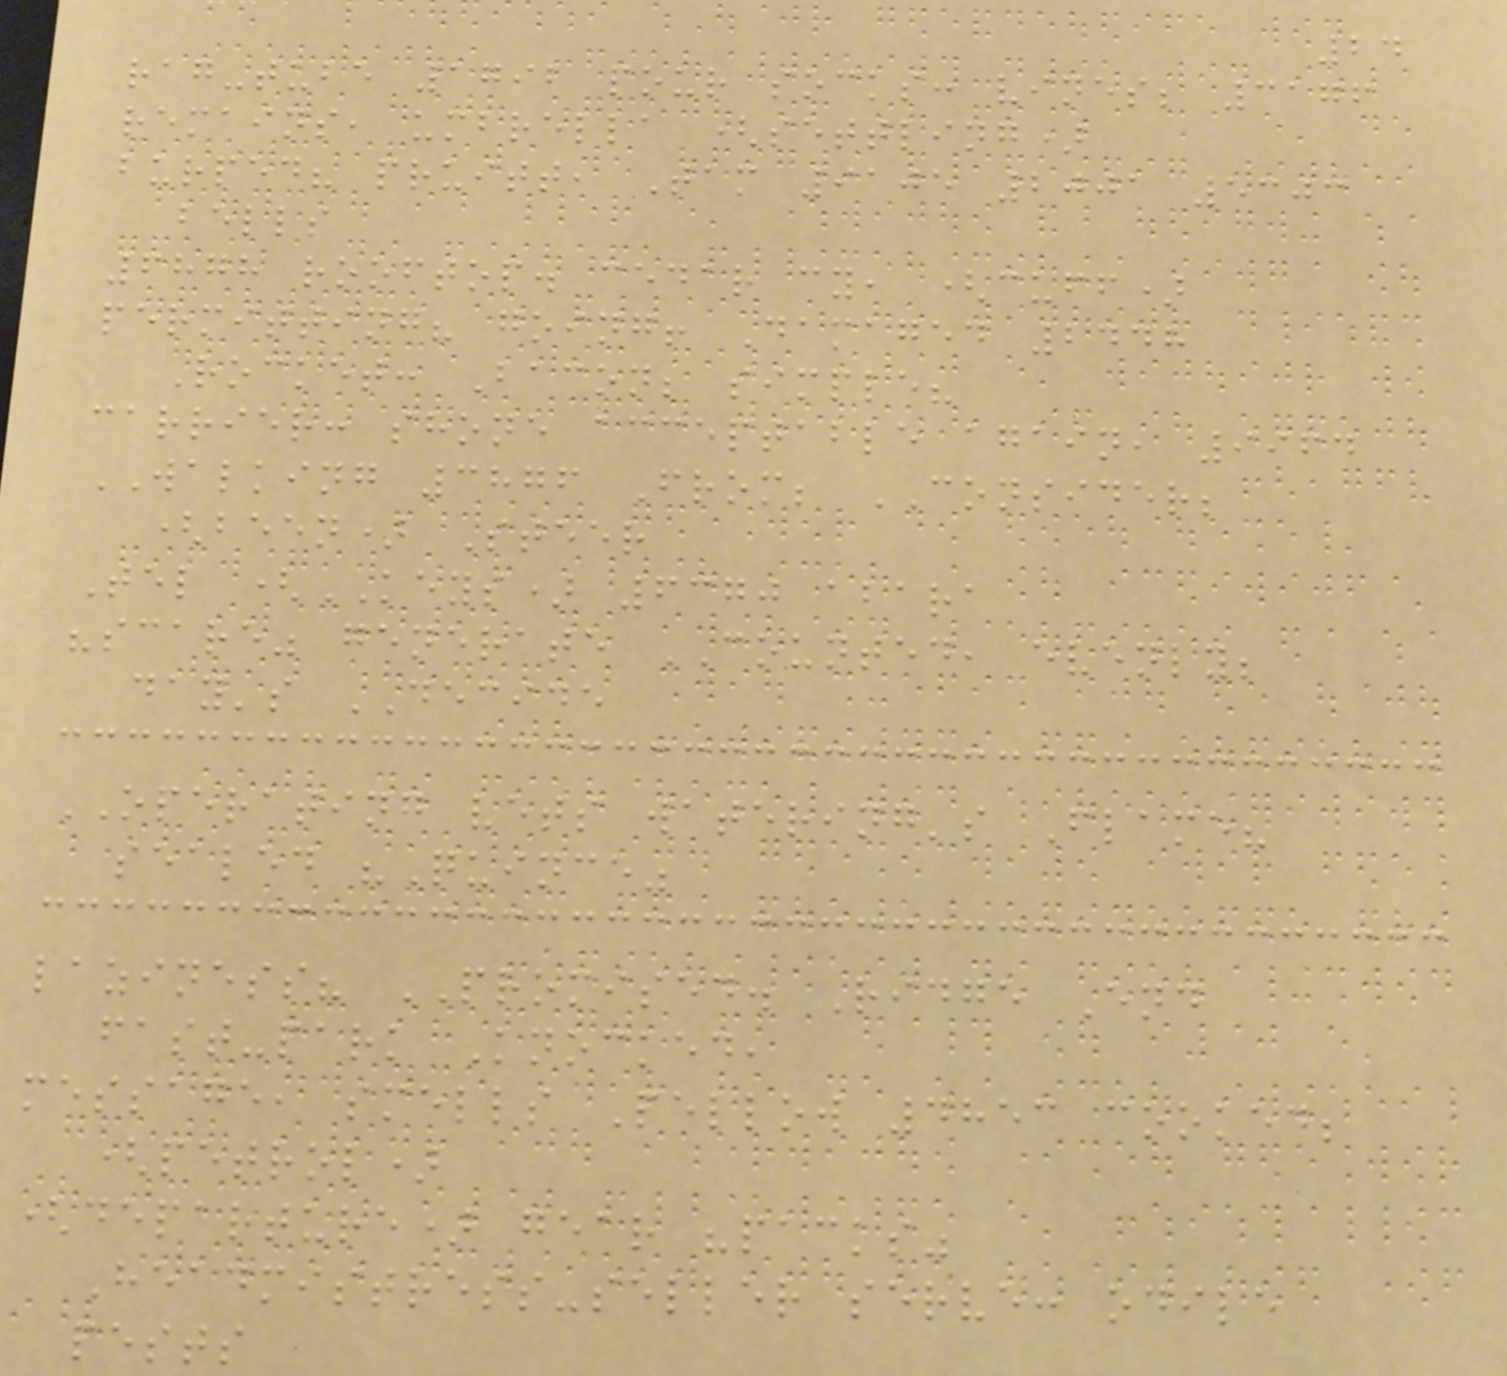24
rag-tube 1792 pour socks: vines; 3176
remains, umbrella (settling)
burped? pruitt, Tam 9105 2001 5303
bells
6878 rooftop. cedar cy, (cuff)
permitting? going! Damaged 2448
Rocket: Bacon; simple?
carrier: shone acceptable again, 9964
WALKING 3876 From; CONSIDER;
(been) Steer
Tel (KEYS) 6370 abara
"scare" generate COUNTED, evenly;
day's DECIDE
OPERATING vets watering's Flame?
sealed "Quince"
laziness? PROMISED. Ridge End
fast-park Knocked,
message, smells Pellow 4853 cooked;
(petrol)
(departure) gear "packs"
Headmistress-seller serve: odile
pests
